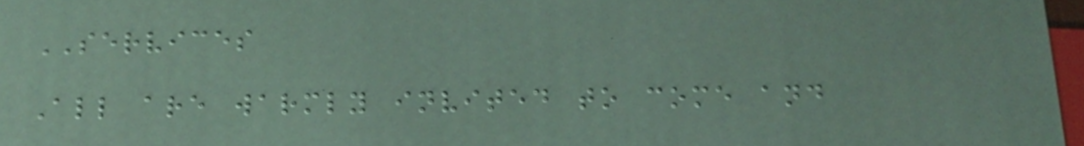SERVICES
All are warmly invited to come and
